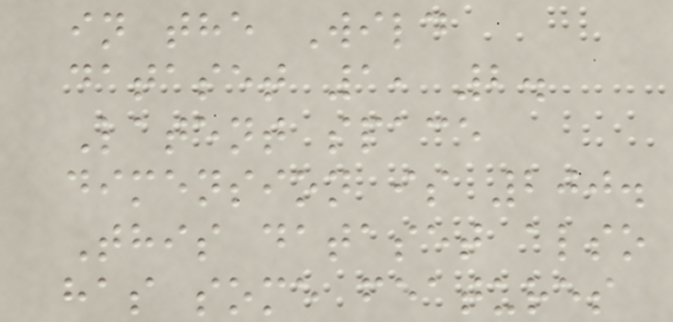in the Wild
dataset 1, 2.
Latent space
dimension is 200.
This dataset also
has some features
